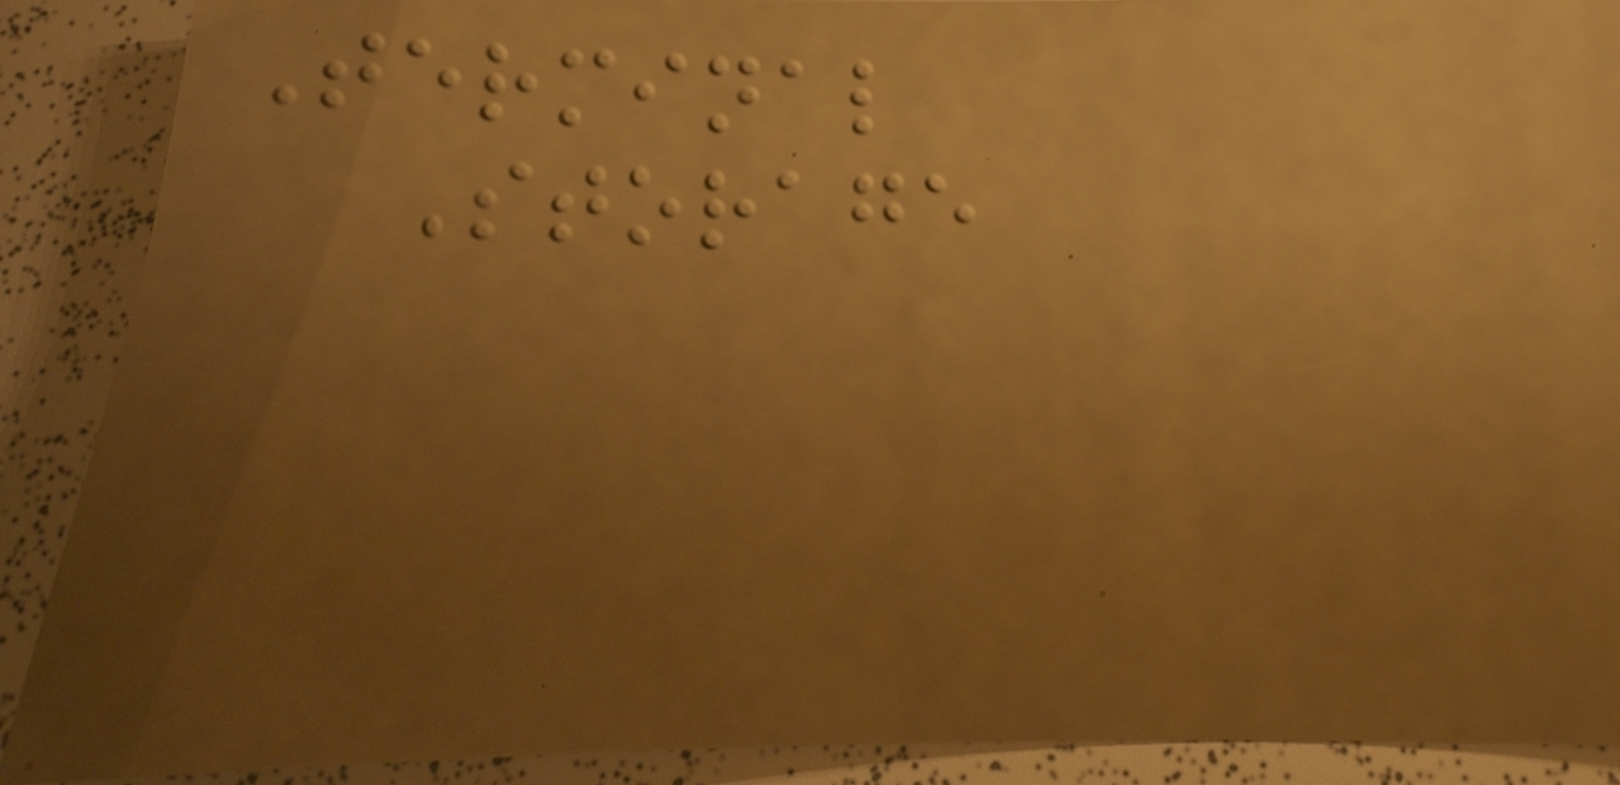Terminal
Storage
